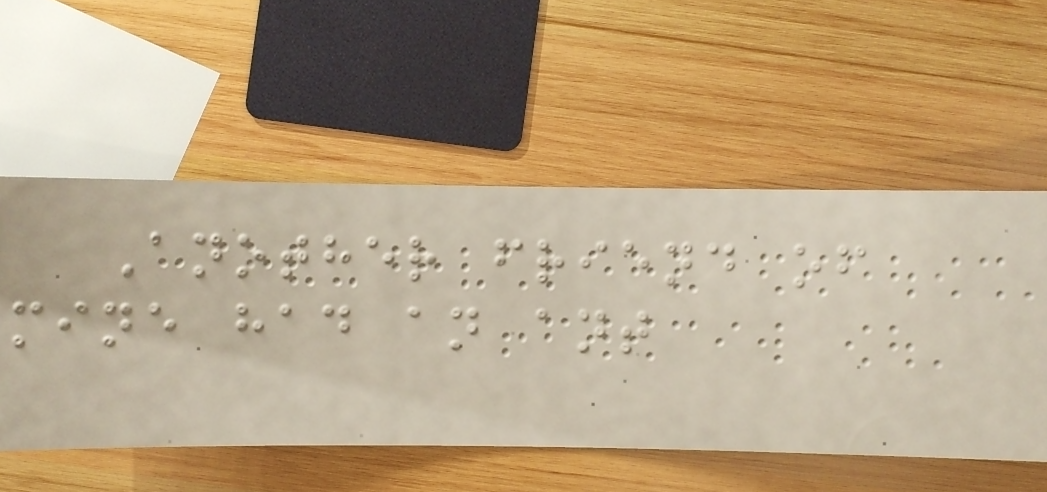Another friend of
mine had an ant
